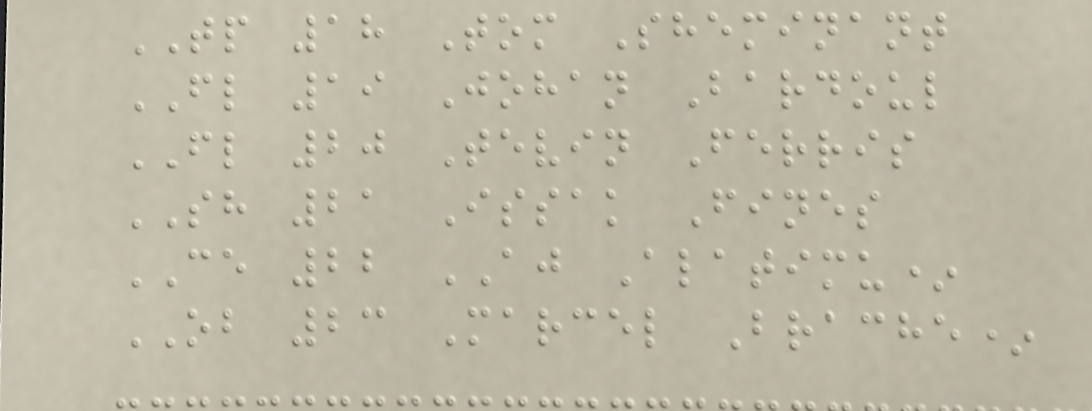TP 18 Tom Sheminant
FL 19 Johan Bardoul
FL 20 Tevin Ferris
SH 21 Issak Fines
CE 22 AJ Alatimu*
OB 23 Marcel Brache*
